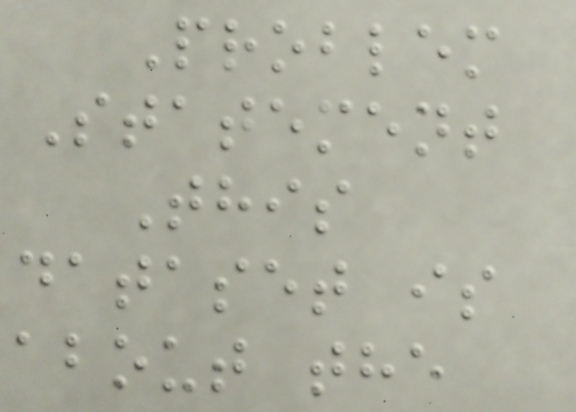Problem
Statement
This
dataset is
about the
